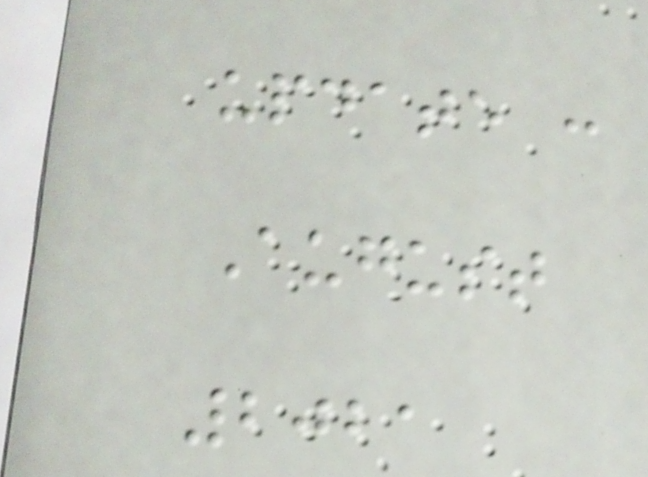update :
August
2021
